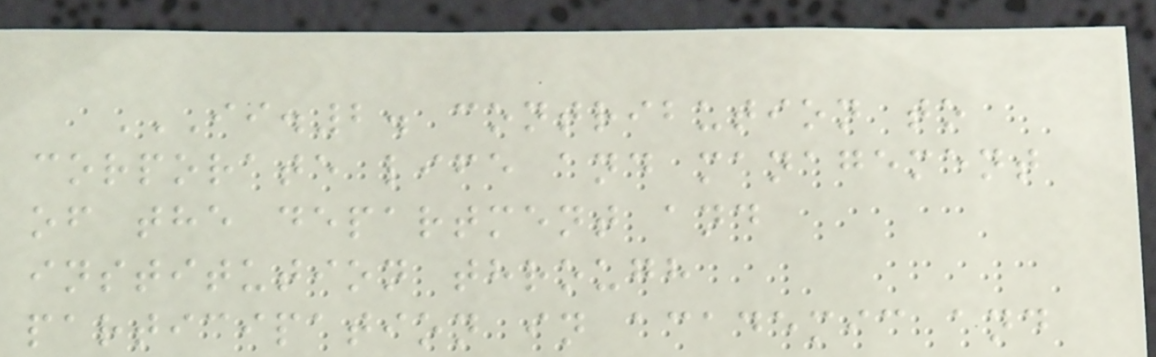II.2. CONTRIBUTION TO
CORPORATE LIFE AND MANAGEMENT
OF THE DEPARTMENT AND
INSTITUTION THROUGH
PARTICIPATION IN ACADEMIC AND
